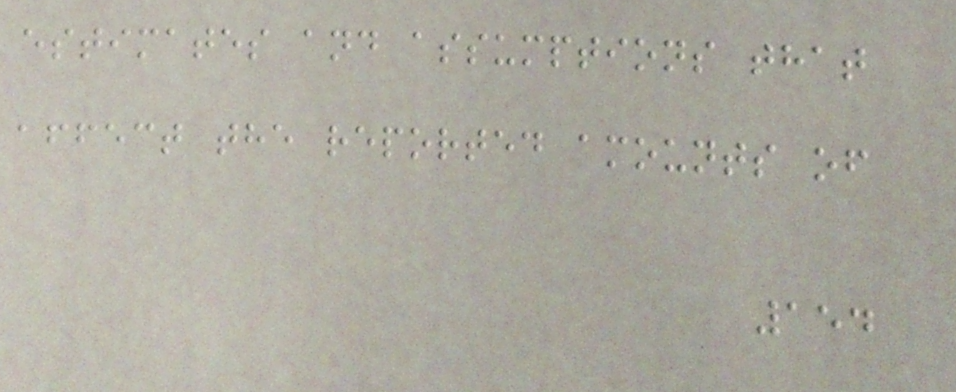estimates and assumptions that
affect the reported amounts of
154
